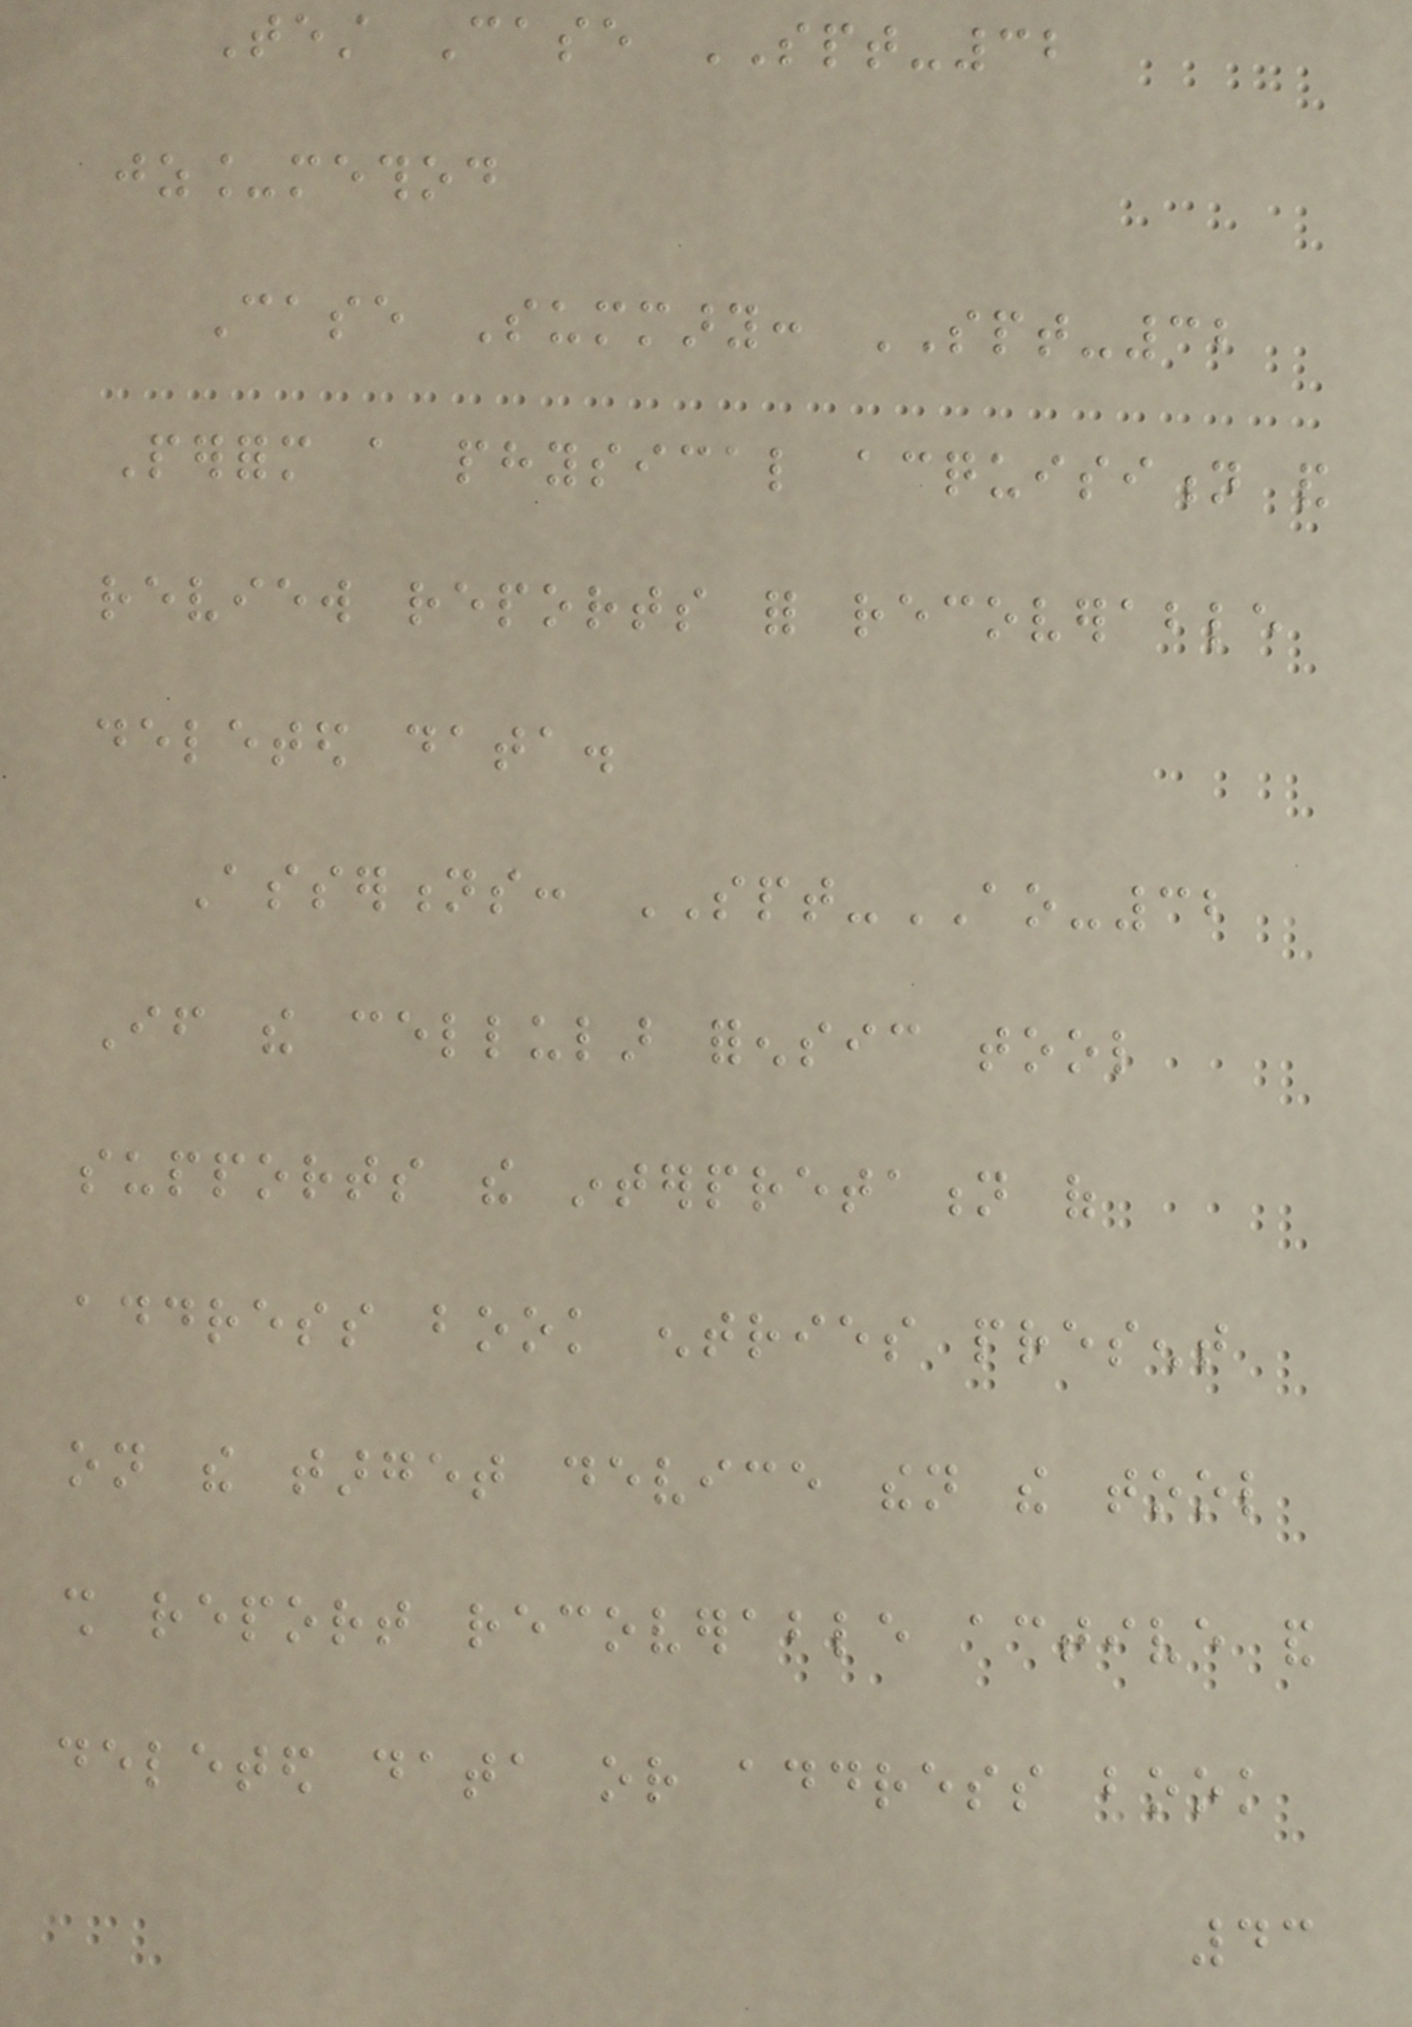Test Case SPT-32
jz_method
Case Summary: SPT-32
Perform a physical acquisition and
review reports for recoverable
deleted data.
Assertions: SPT-AO-32
If the cellular forensic tool
supports the interpretation of
address book entries present
on the target device then the tool
shall report recoverable active and
deleted data or address book
43
